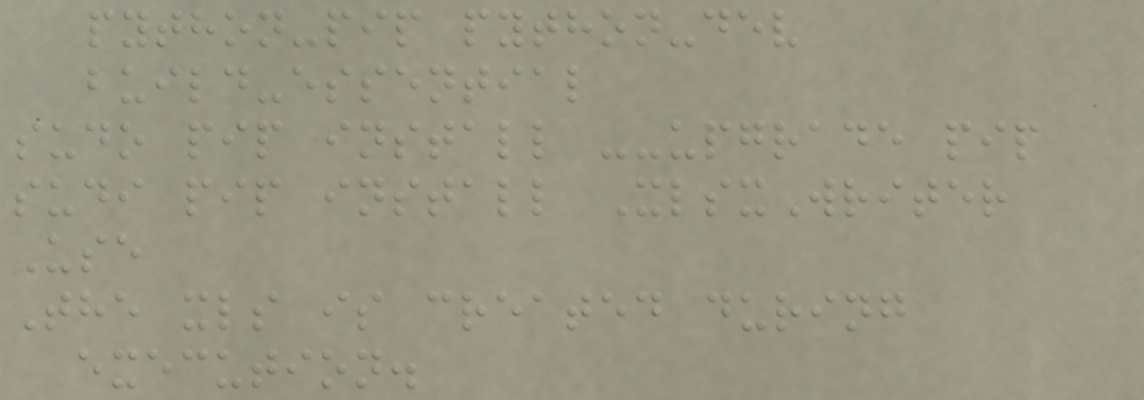python-pip python-dev
build-essential
sudo pip install --upgrade pip
sudi pip install XlsxWriter
Use
The xls is created during
execution.
